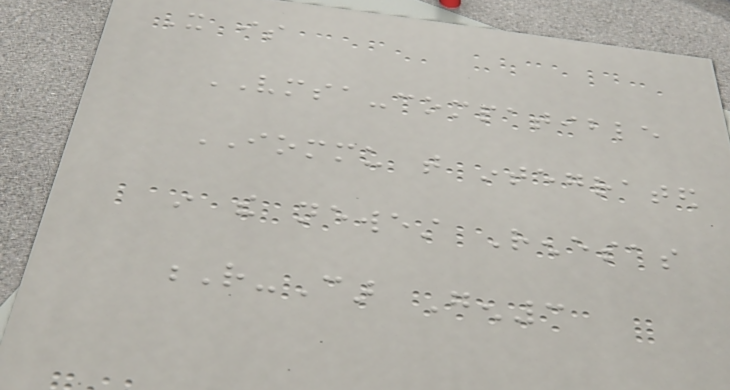It is
VMSA-compatible
IOMMU that integrated
in the newest Renesas
R-Car Gen3
